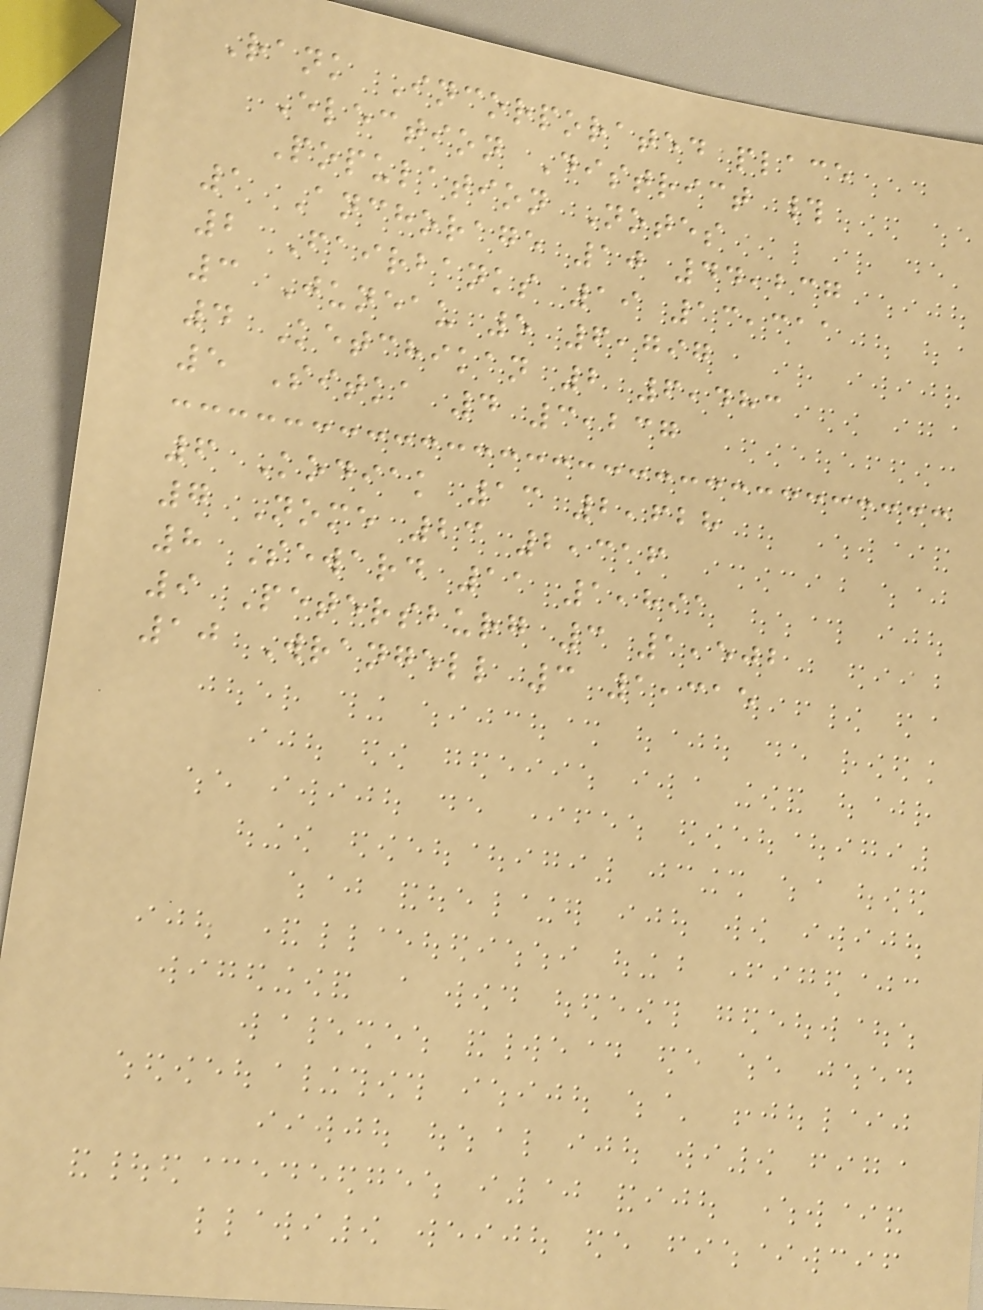Rank Incorporated place
Election District #
Population Notes
1 Anchorage 10 44,237
2 Fairbanks 19 13,311
3 Juneau 5 6,797
4 Ketchikan 2 6,483
5 Sitka 4 3,237
6 Kodiak 13 2,628
7 Nome 23 2,316
8 Seward 11 1,891
9 Petersburg 3 1,502
10 Wrangell 3 1,315
